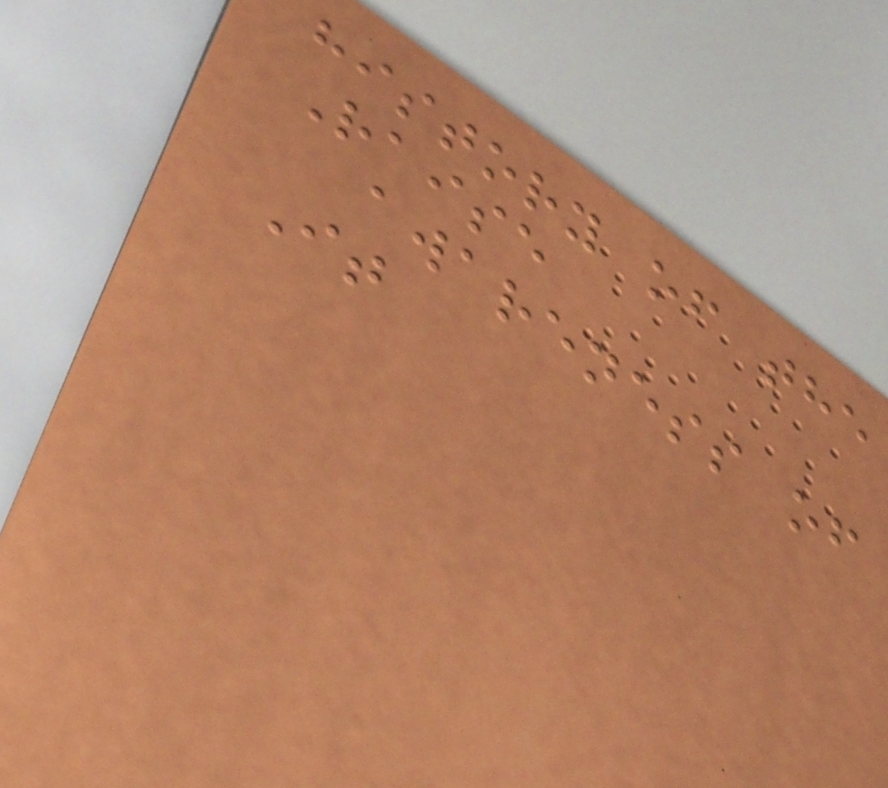history of the
Raise
awareness of
It
